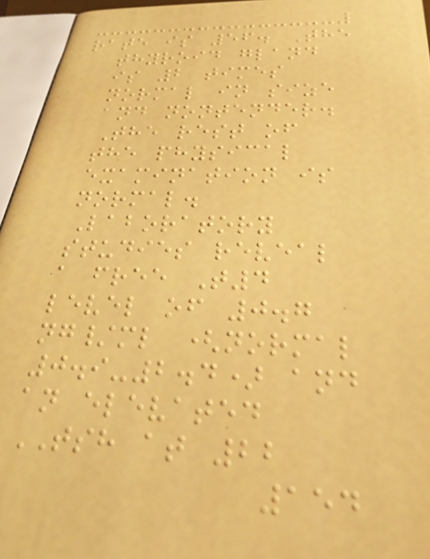rate is 56. The
thyroid gland
is 2 times
normal in size
and nontender.
The rest of
the physical
examination is
normal.
Laboratory
studies reveal
a free T4
level of 0.7
ng/ml (normal
0.9-2.4) and
an elevated
TSH at 22
154
